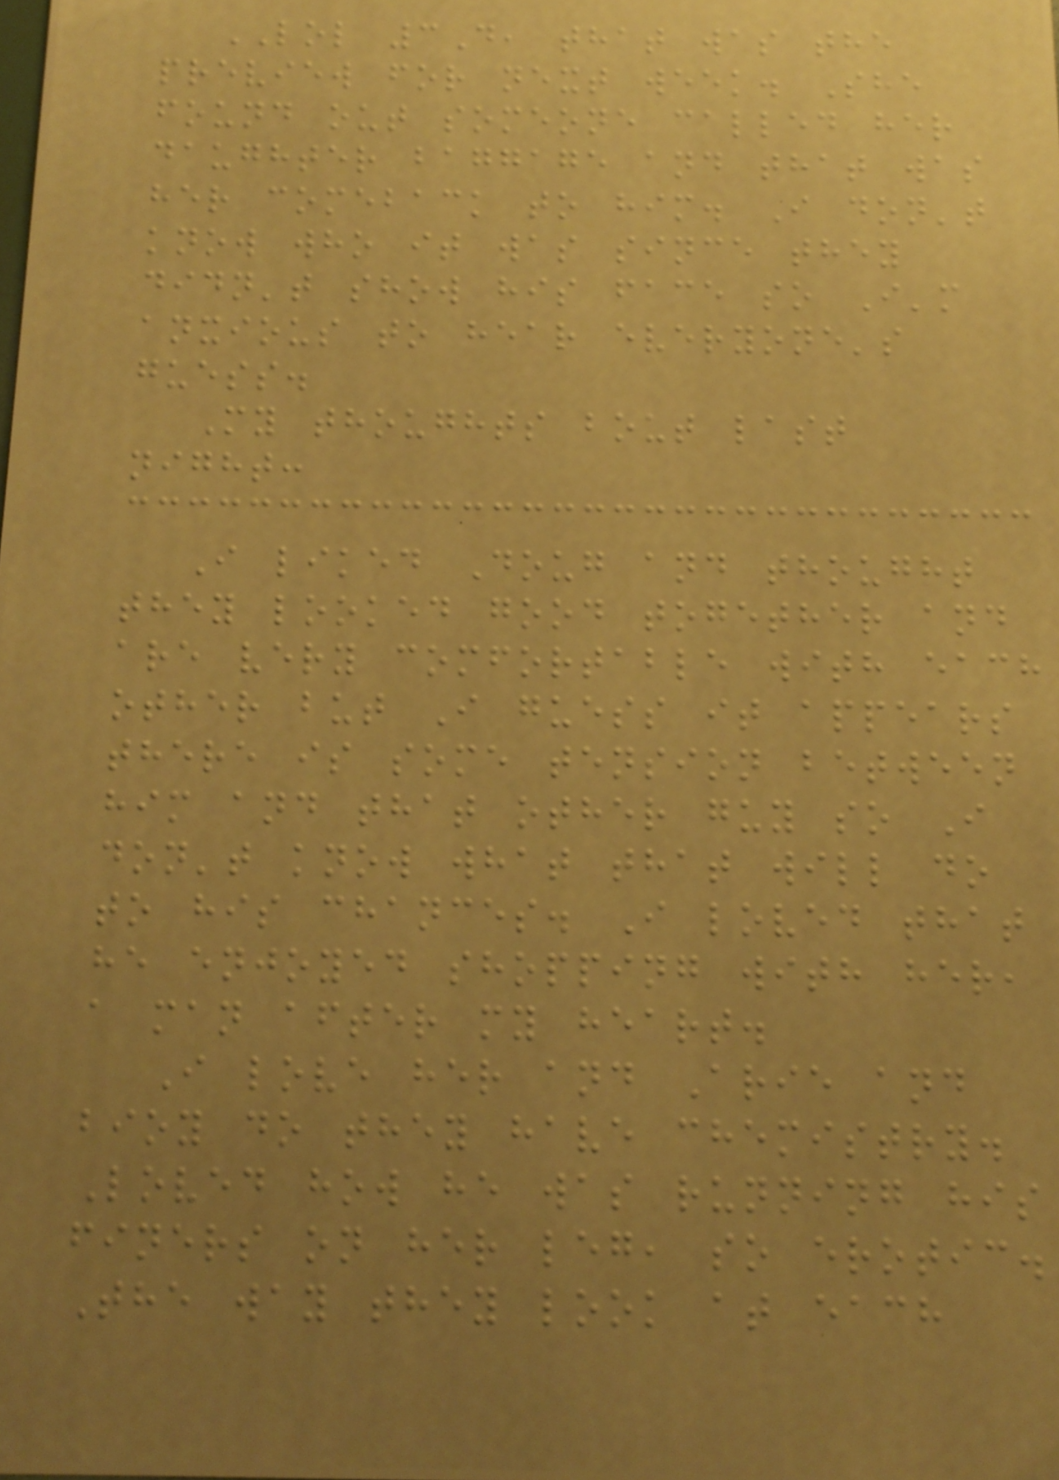LOL 3D, that was the
preview for next week. She
found out someone called her
daughter baggage and that was
her comeback to him. I don't
know who it was since they
didn't show his face so I'm
anxious to hear everyone's
guess.
My thoughts bout last
night:
I liked Doug and thought
they looked good together and
are very comfortable with each
other but I guess it appears
there is some tension between
him and that other guy so I
don't know what that will do
to his chances. I loved that
he enjoyed shopping with her,
a man after my heart.
I love her and Arie and
bioy do they have chemistry.
Loved how he was running his
finers on her leg, so erotic.
The way they look at each
